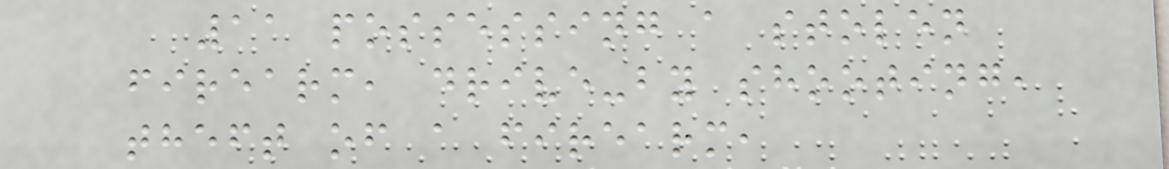11 possessing a stolen
firearm, drive-by shooting,
theft of a firearm,
